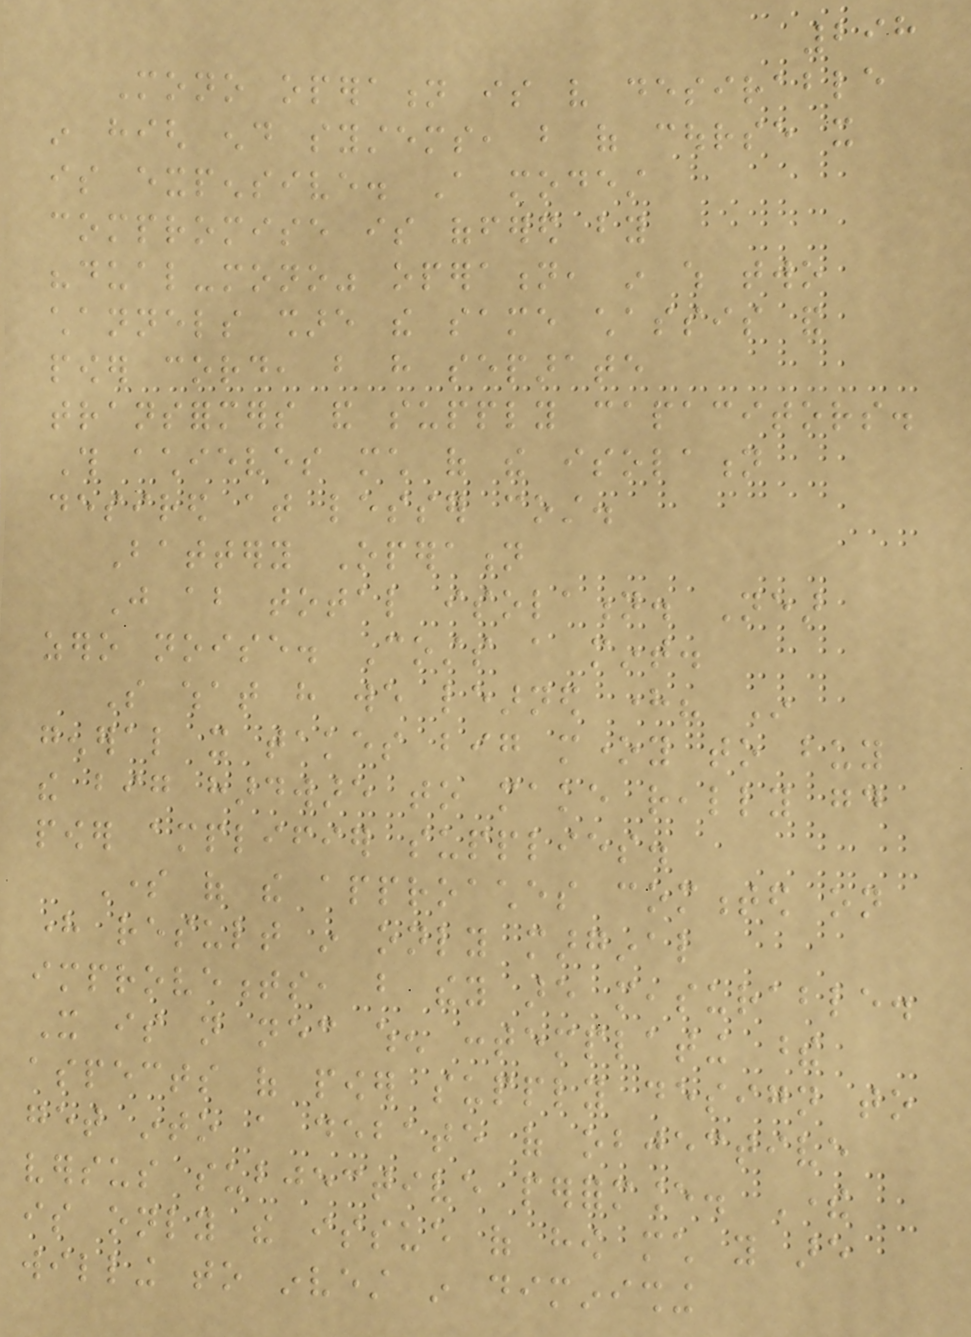298
Mono operation is very desirable
in high end systems, but of course it
is expensive. A modest
compromise is offered by
"dual-mono" operation, in which two
channels share the same chassis and
power cord, but have separate
transformers and supply capacitors.
This achieves much of the isolation
desired at lesser cost.
Battery Operation
Just about total isolation. Near
zero noise. Costs a mint.
So what have we learned here? In
general it takes big money to buy
the big hardware to make really good
power amplifier supplies.
Some of the approaches commented on
here result in only marginal
improvements, but they are measurable.
It is not necessary when contemplating these
aspects of power supply design to
get into a debate of objective
versus subjective performance. There
is only the issue of how much you are
willing to invest in diminishing
